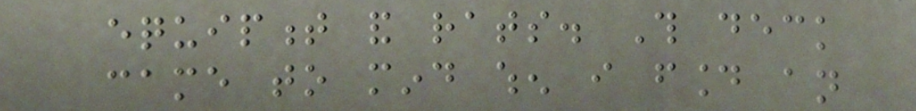equipment and rats. This deck
came to mind when i found an
